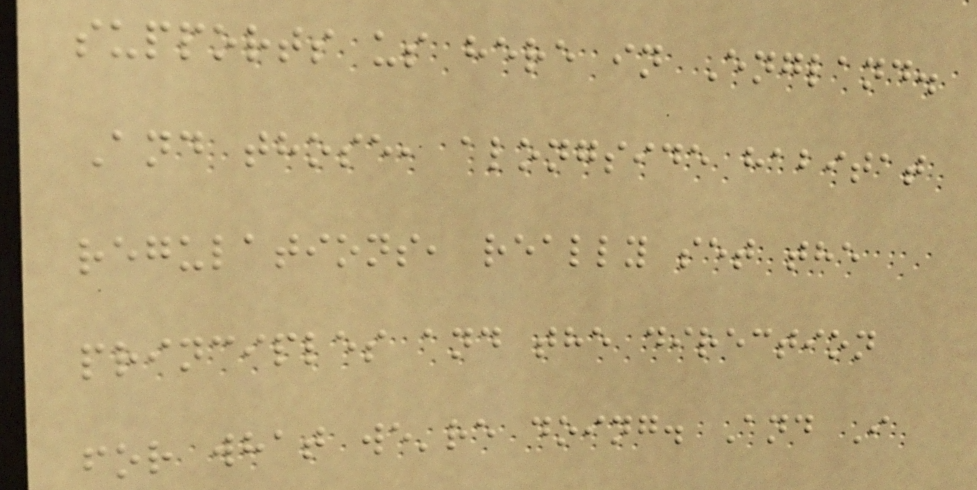supports us here in England.
And those, alongside habitat
regulations, really set the
principles and the direction
for what we're doing. And I
